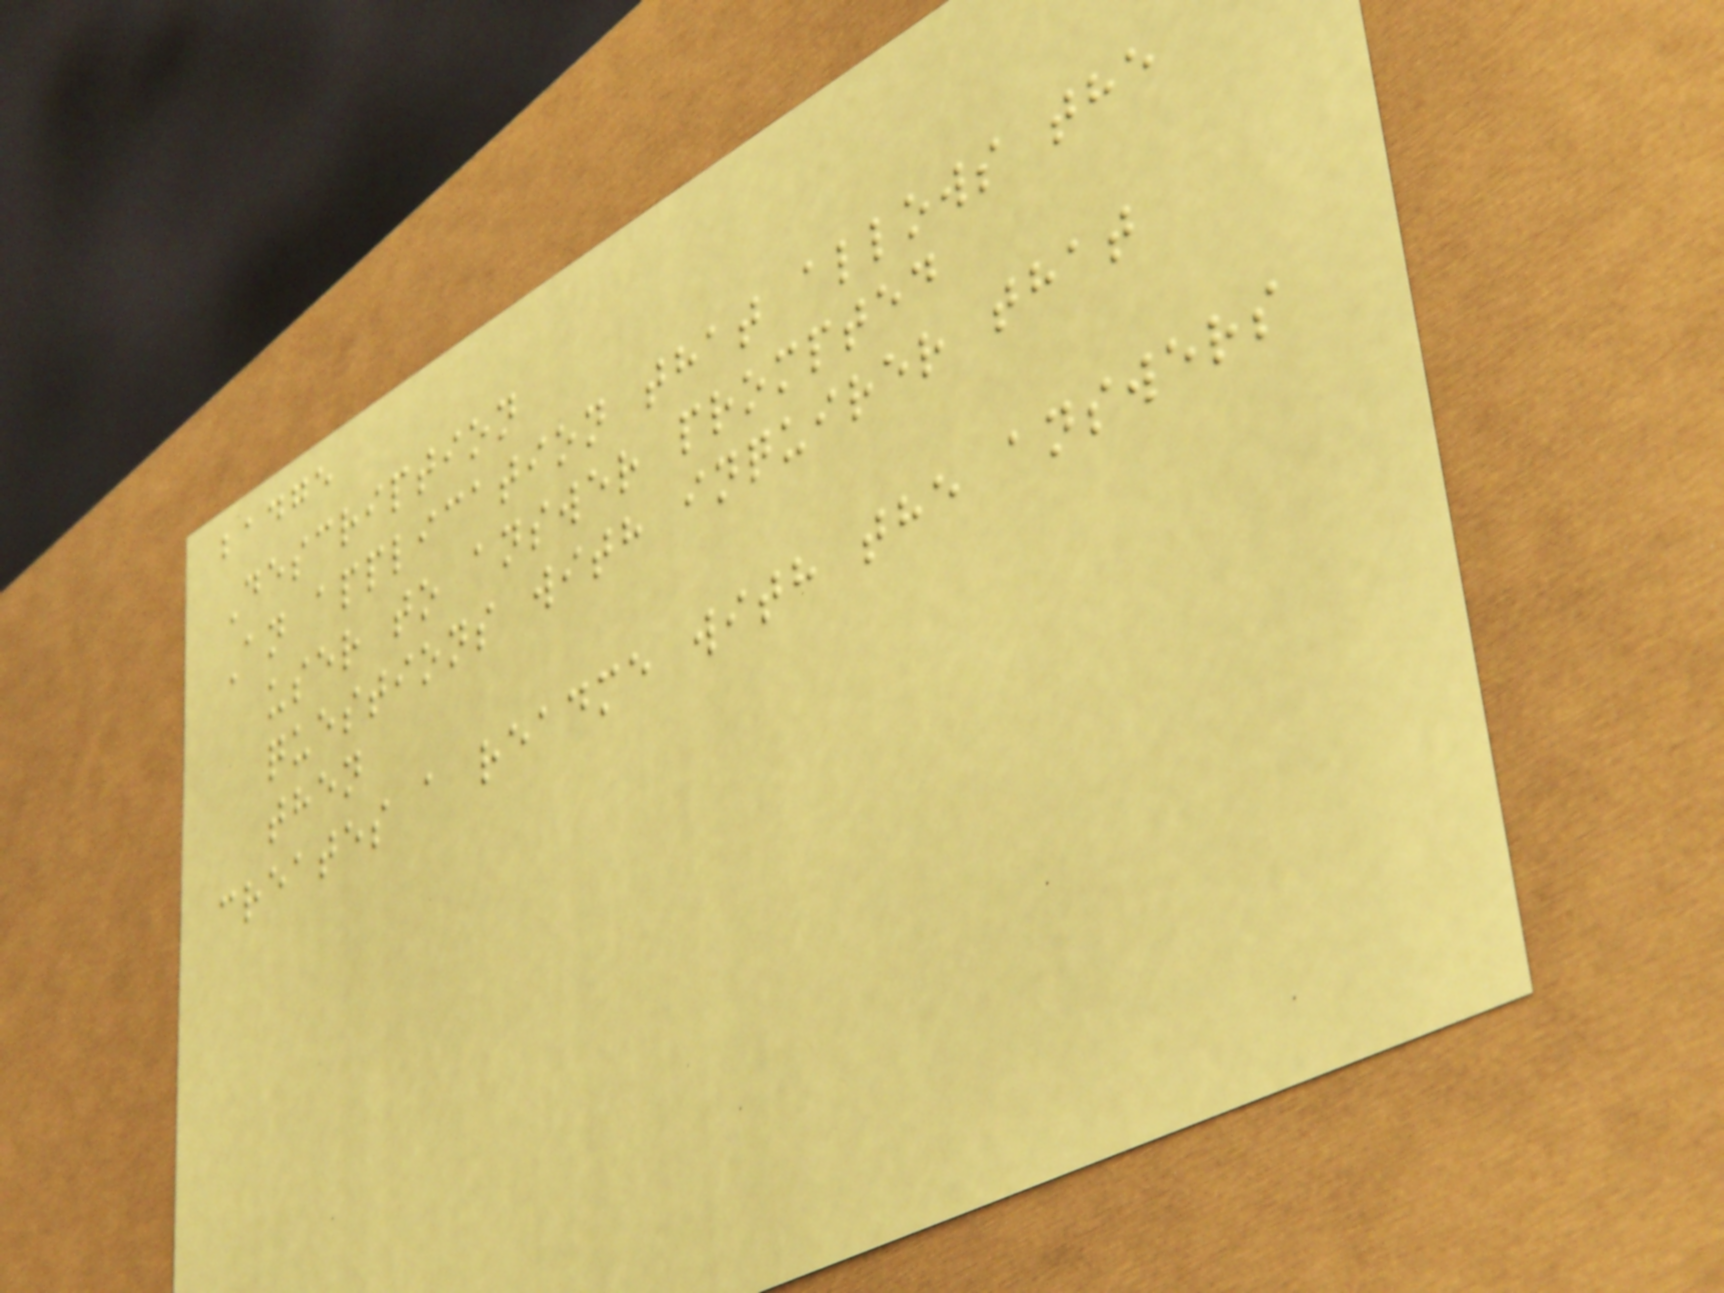badge
Description
An application that allows the
user to answer prompted
questions with inquirer that
then
creates a readme with the answers
